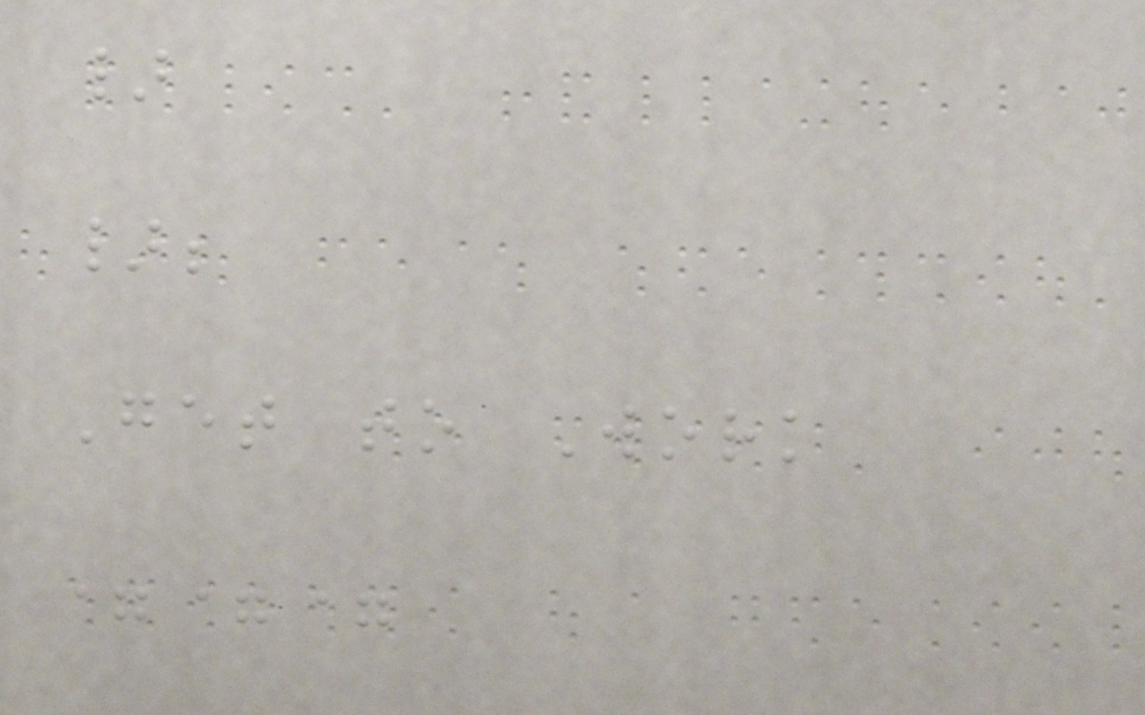}
};
Get to Work
===
